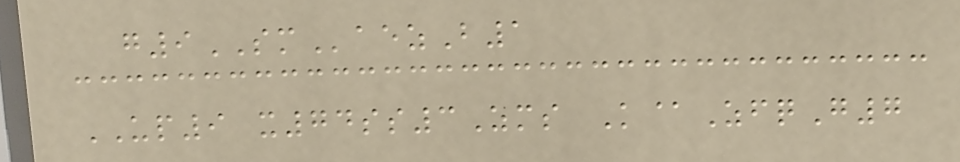g9SMaezB1
UP9 x74ss3Zms K@ZfqG7
